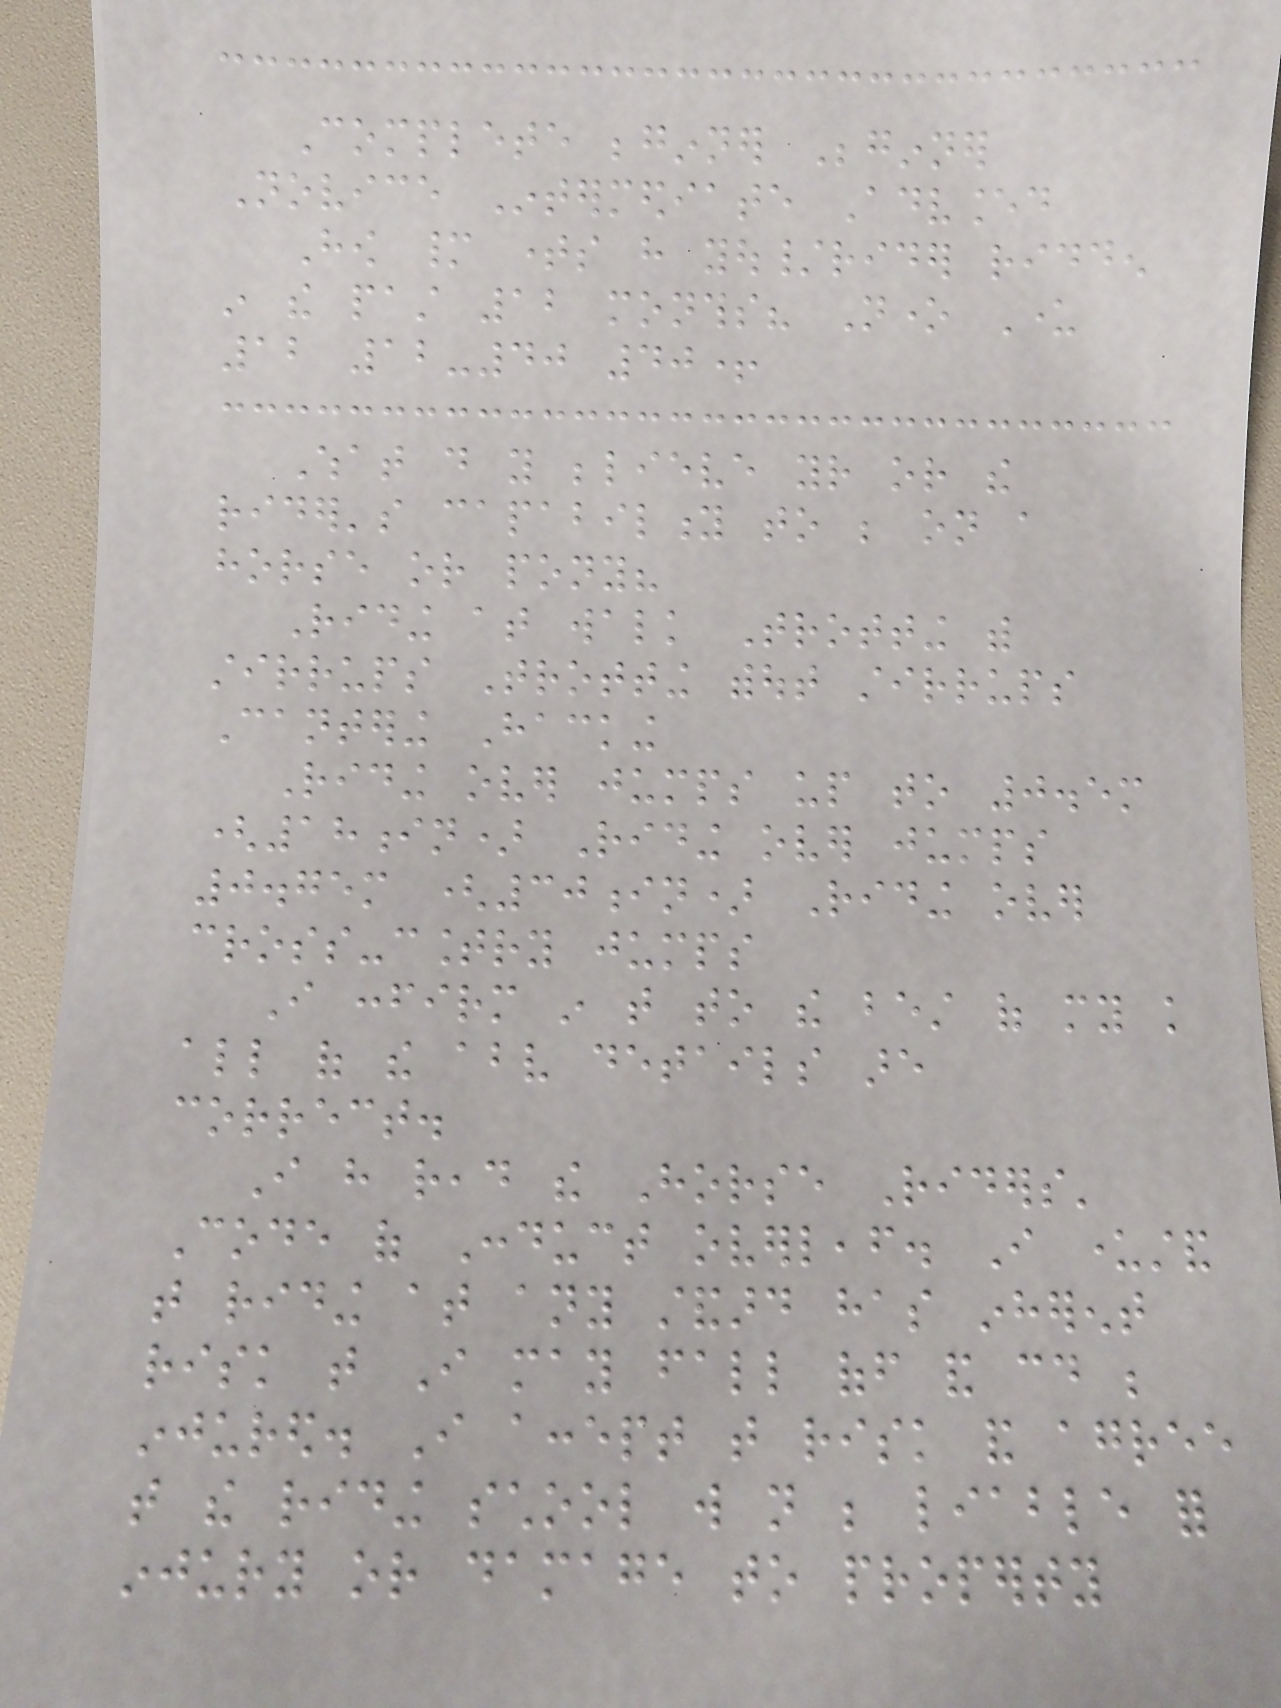Complete beginner Beginner
Novice Intermediate Advanced
How many times have you/rider ridden
in the past 12 months? None Under
12 12-40 40+
What do you believe your or the
rider's capability to be on a
horse or pony?
Riding at walk Trotting with
stirrups Trotting without stirrups
Cantering Hacking
Riding over jumps up to 0.5m
(18in) Riding over jumps
0.75m (30in) Riding over
cross-country jumps
I confirm in that to the best of my knowledge
all of the above details are
correct.
I have read the Horse Riders'
Code of Conduct overleaf. I understand
that riding at any standard has inherent
risk that I may fall off and could be
injured. I accept that risk and agree
that the riding school will not be liable for
injury or damage to property
